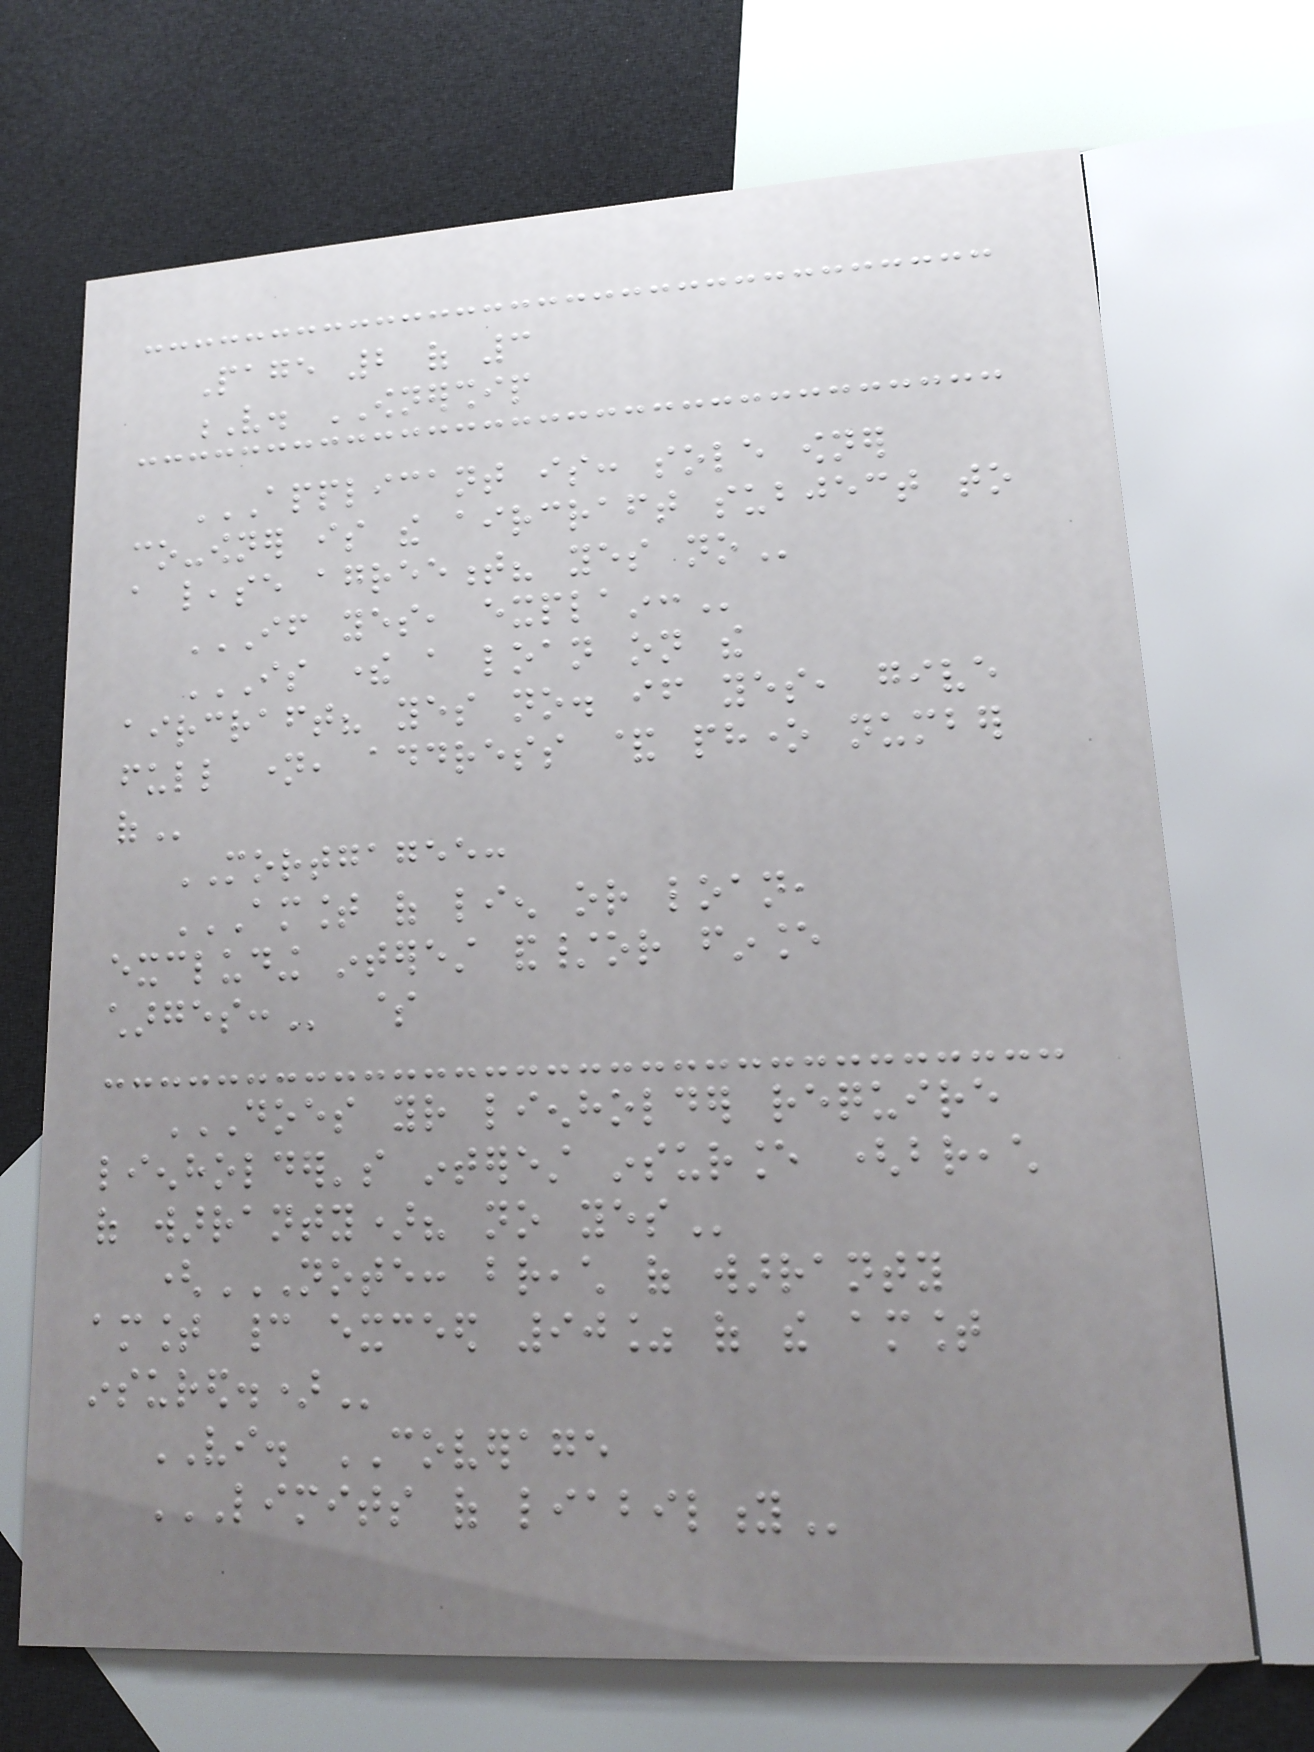Page 2 of 3
V. OWNERSHIP
APPLICANT IS: SOLE OWNER
CO-OWNER IS THE AIRCRAFT SUBJECT TO
A LEASE AGREEMENT? YES NO
IF YES, EXPLAIN:
IS THERE A LOAN ON THE
AIRCRAFT? YES NO. IF YES, GIVE
FULL NAME, ADDRESS & PHONE NUMBER
OF
MORTGAGEE:
AMOUNT OF LIEN OR LOAN,
EXCLUDING INTEREST AND/OR FINANCE
CHARGES: $
DOES YOUR LIENHOLDER REQUIRE
LIENHOLDER'S INTEREST INSURANCE (BREACH
OF WARRANTY)? NO YES
(NOTE: BREACH OF WARRANTY
AMOUNT CANNOT EXCEED 90% OF THE AMOUNT
INSURED.)
VI. COVERAGE
LIMITS OF LIABILITY
